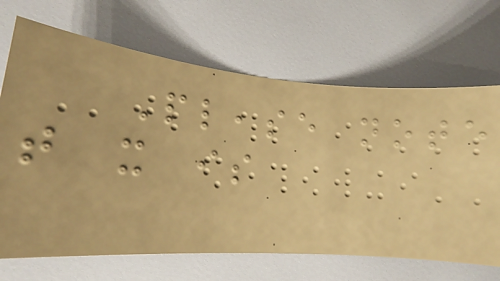Please note
that it is
